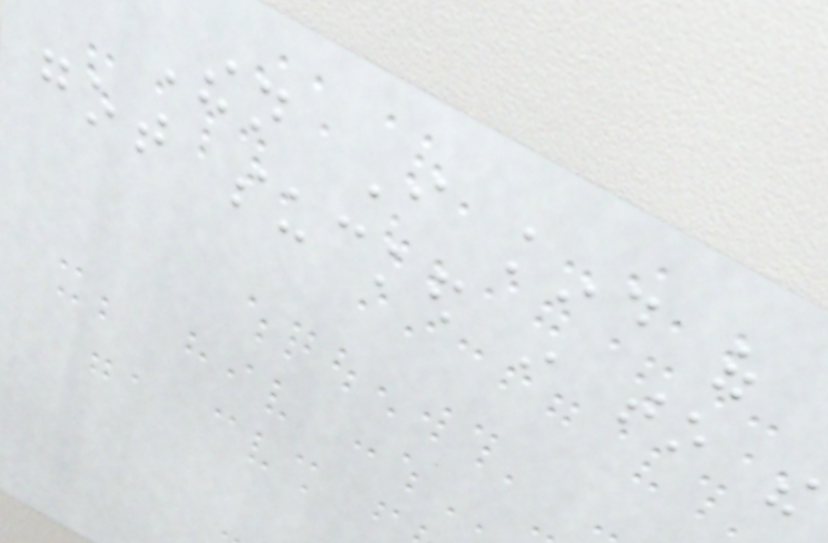Then I kind of
got sucked in to the
